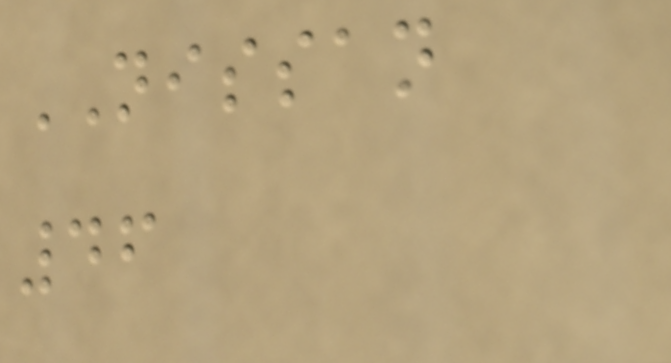NISSAN
46
